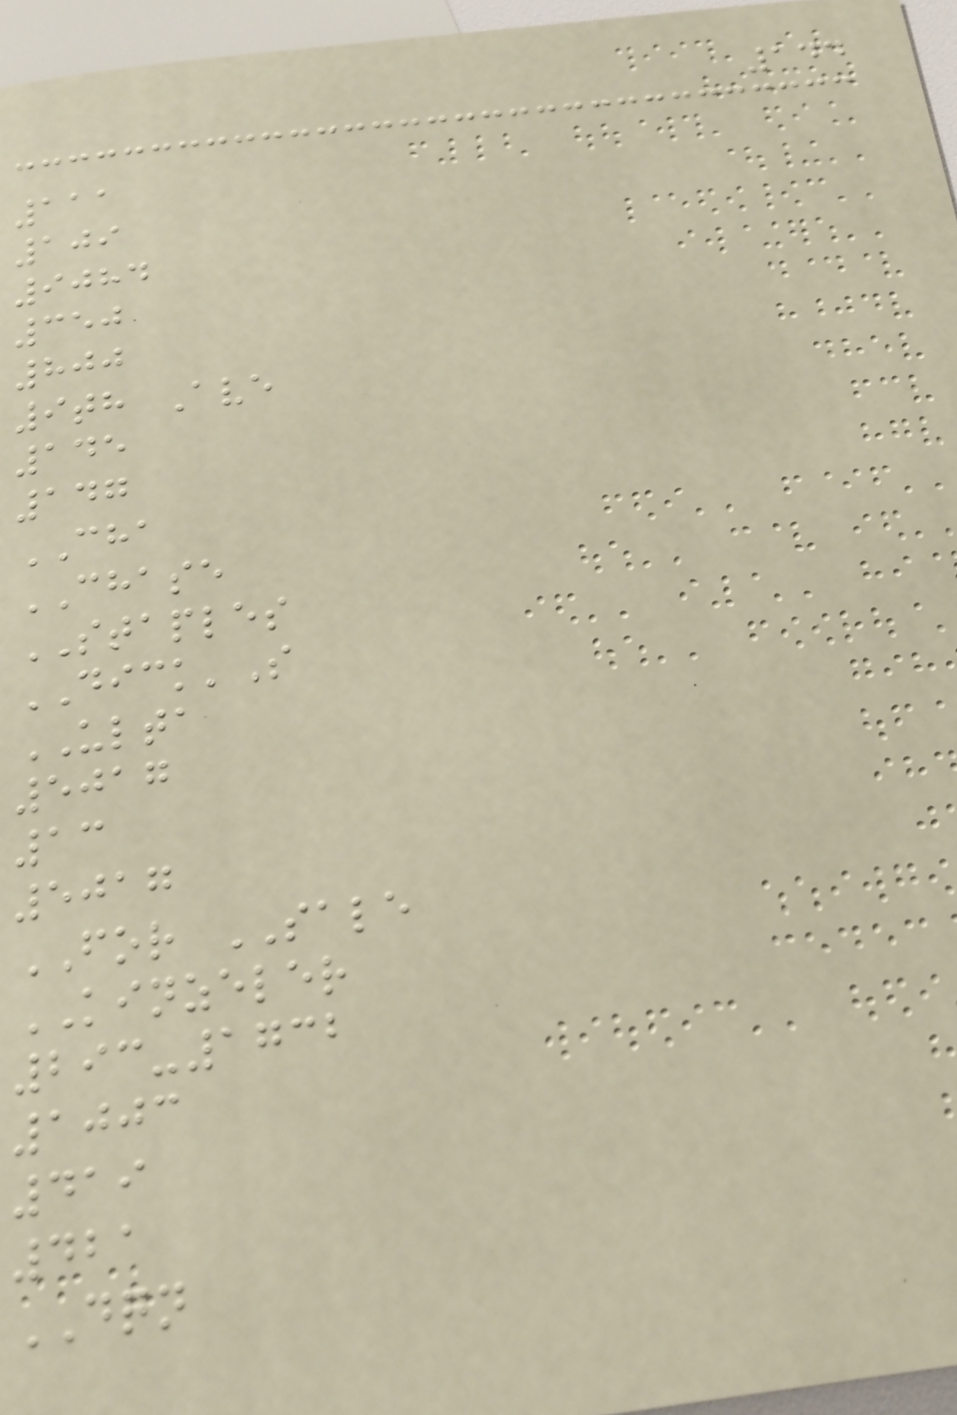144
111
109
9084
350
800
9th Ave
145
147
CHA
CHASE
STAPLES
DICK'S
ULTA
5017
13
5017
FOR SALE
KINZELER
293-1732
1003
419
421
DQN
